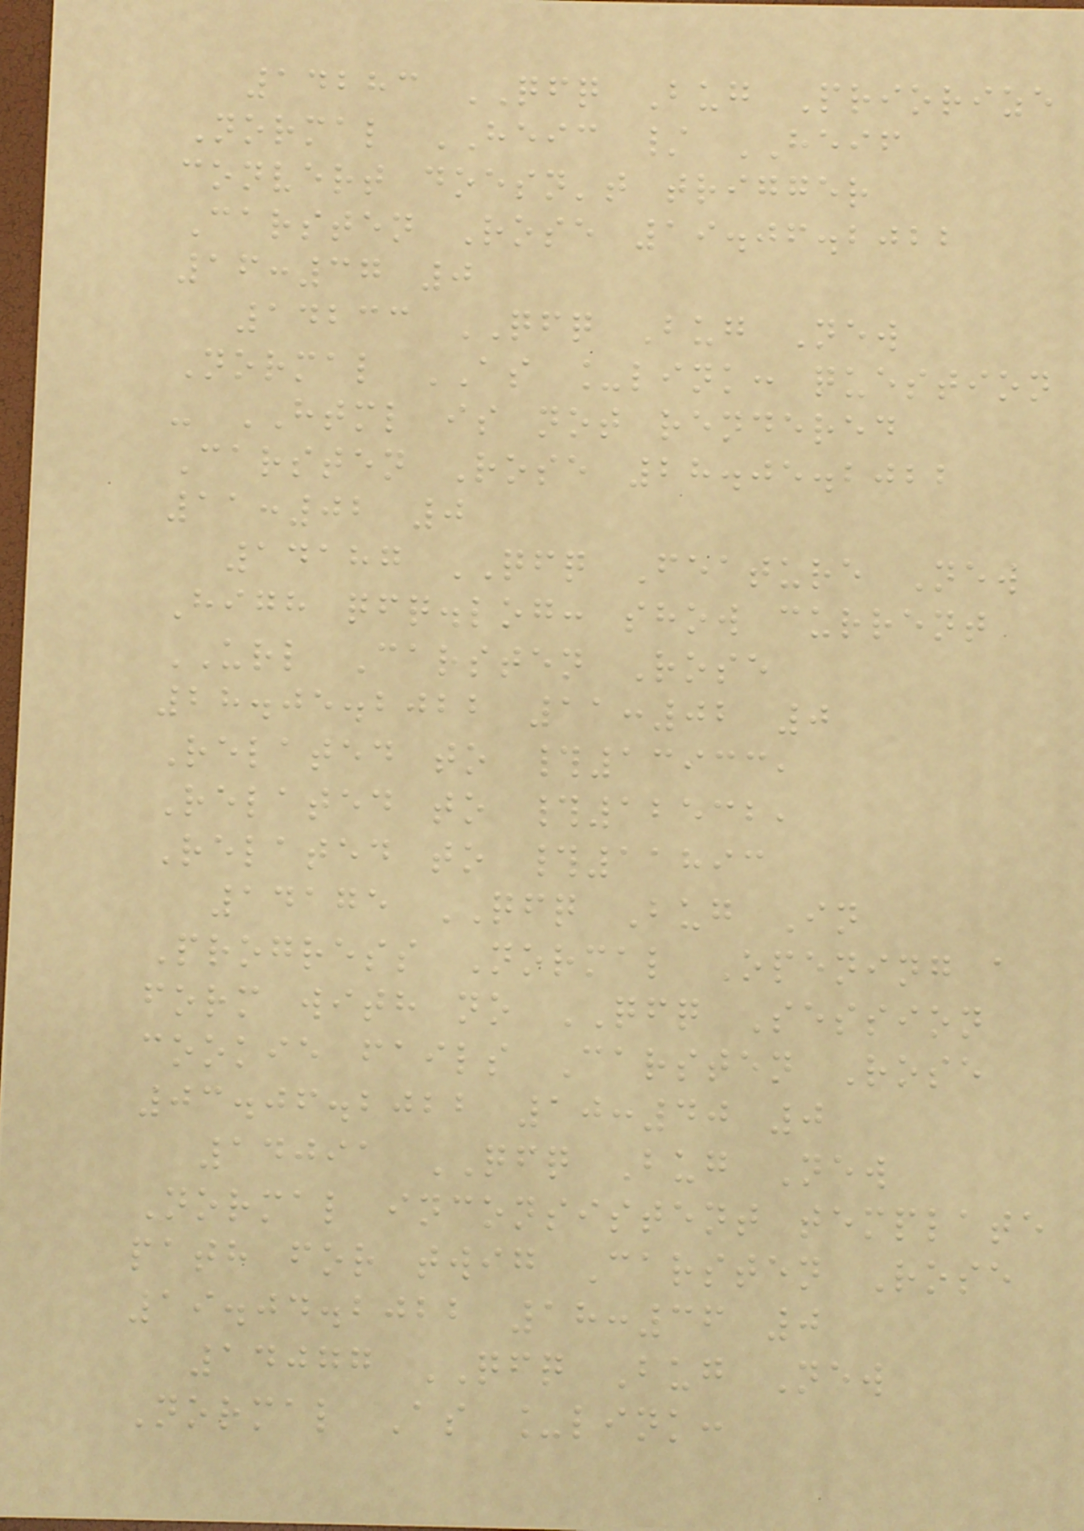14283 QFQ Bug Priorize
Normal HEIC / HEIF
convert doesn't trigger
Carsten Rose 19.06.2022
16:37 0
14233 QFQ Bug New
Normal AS _link: question
- HTML is not rendered
Carsten Rose 28.05.2022
11:02 0
14187 QFQ Feature New
High qfq.log: show current
URL Carsten Rose
28.05.2022 11:02 0
Related to #13933,
Related to #12532,
Related to #11893
14175 QFQ Bug In
Progress Normal Opening a
form with no QFQ Session
cookie fails Carsten Rose
03.06.2022 10:40 0
14091 QFQ Bug New
Normal inconsistent template
path for twig Carsten Rose
19.04.2022 18:36 0
14077 QFQ Bug New
Normal As _link:
